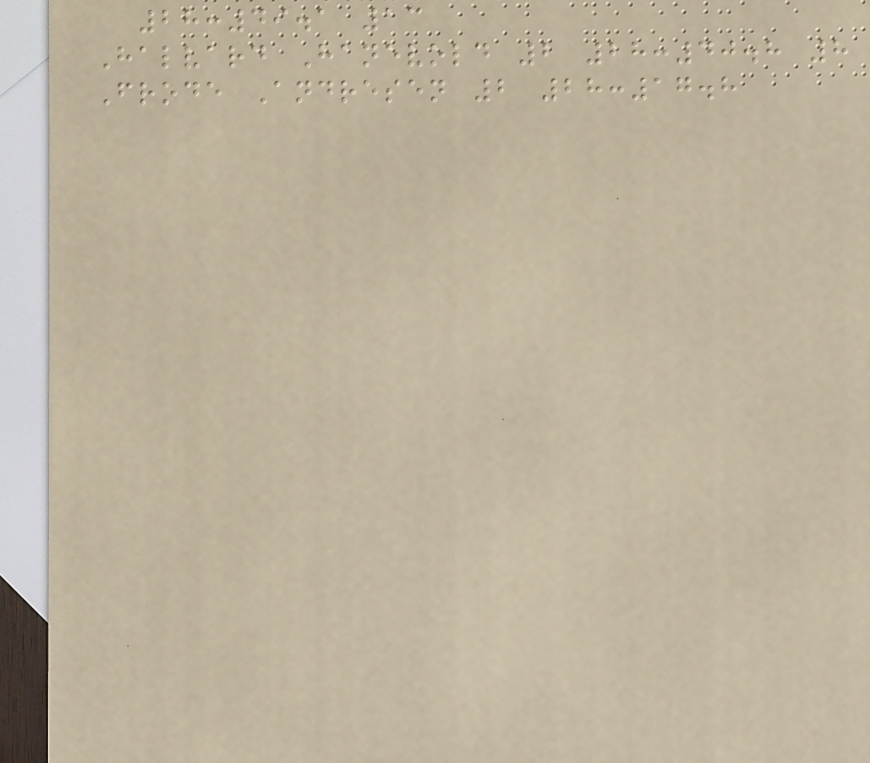28:49.1 13
Halvard Hanevold 2 28:40.8 8
Frode Andresen 2 28:17.8
